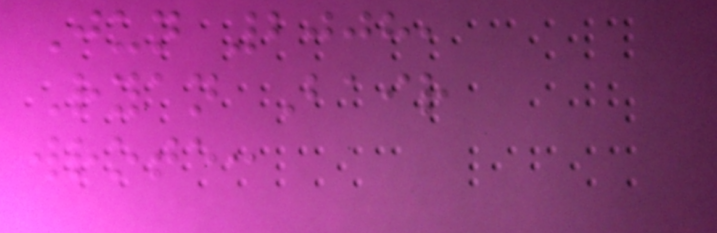Jun 2008,
Ryan Bair
wrote:
